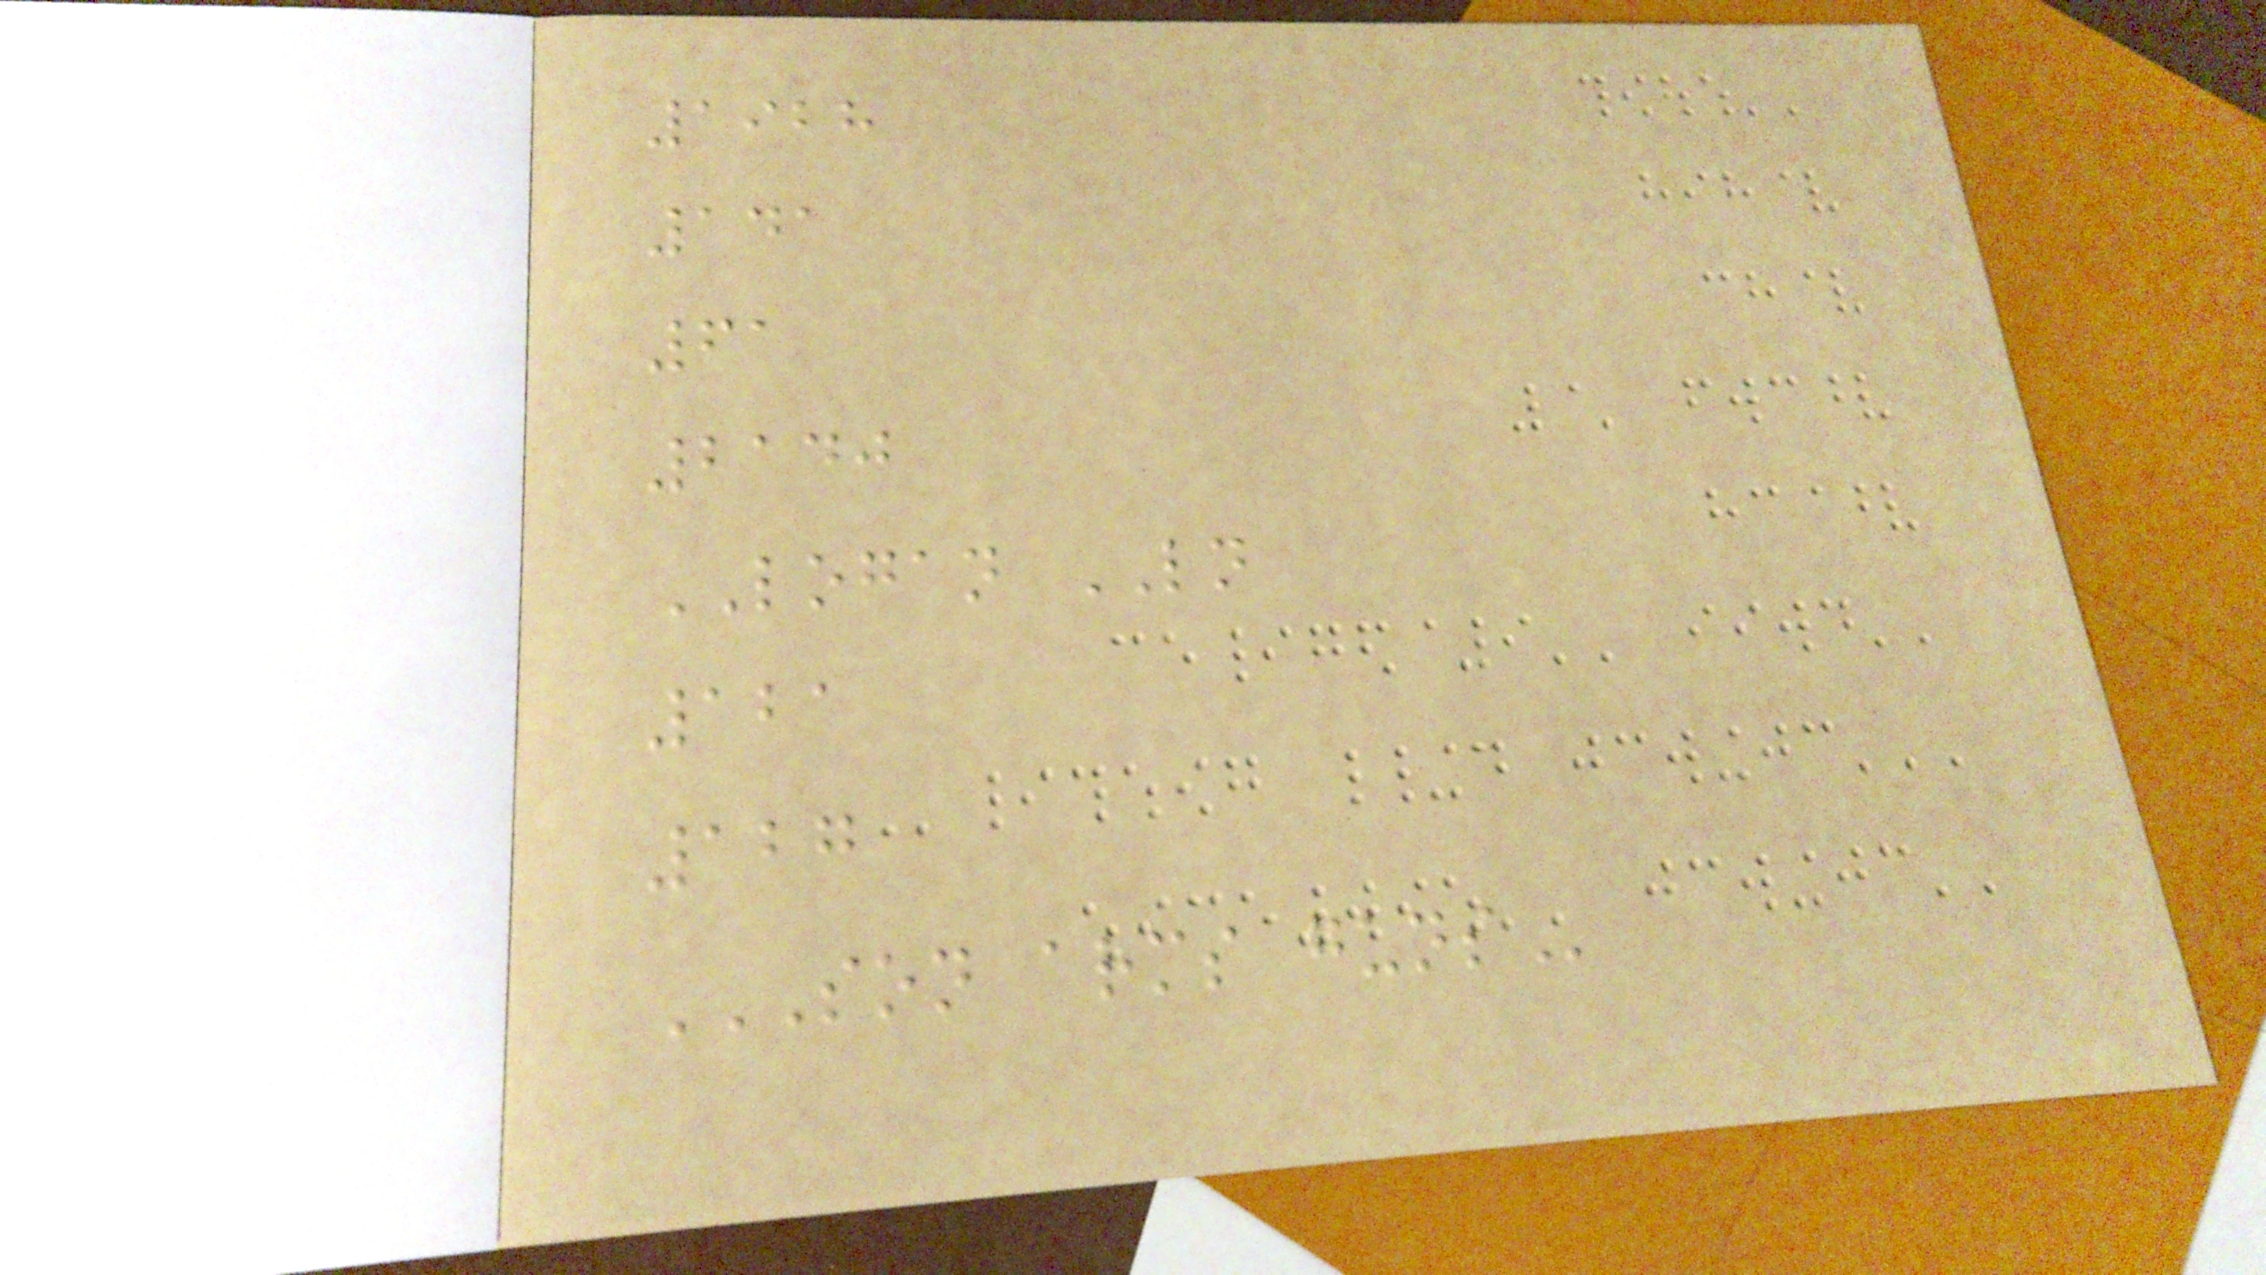1928
141
61
2140
LOGAN LN
121
127
SON ARMS GUNS
